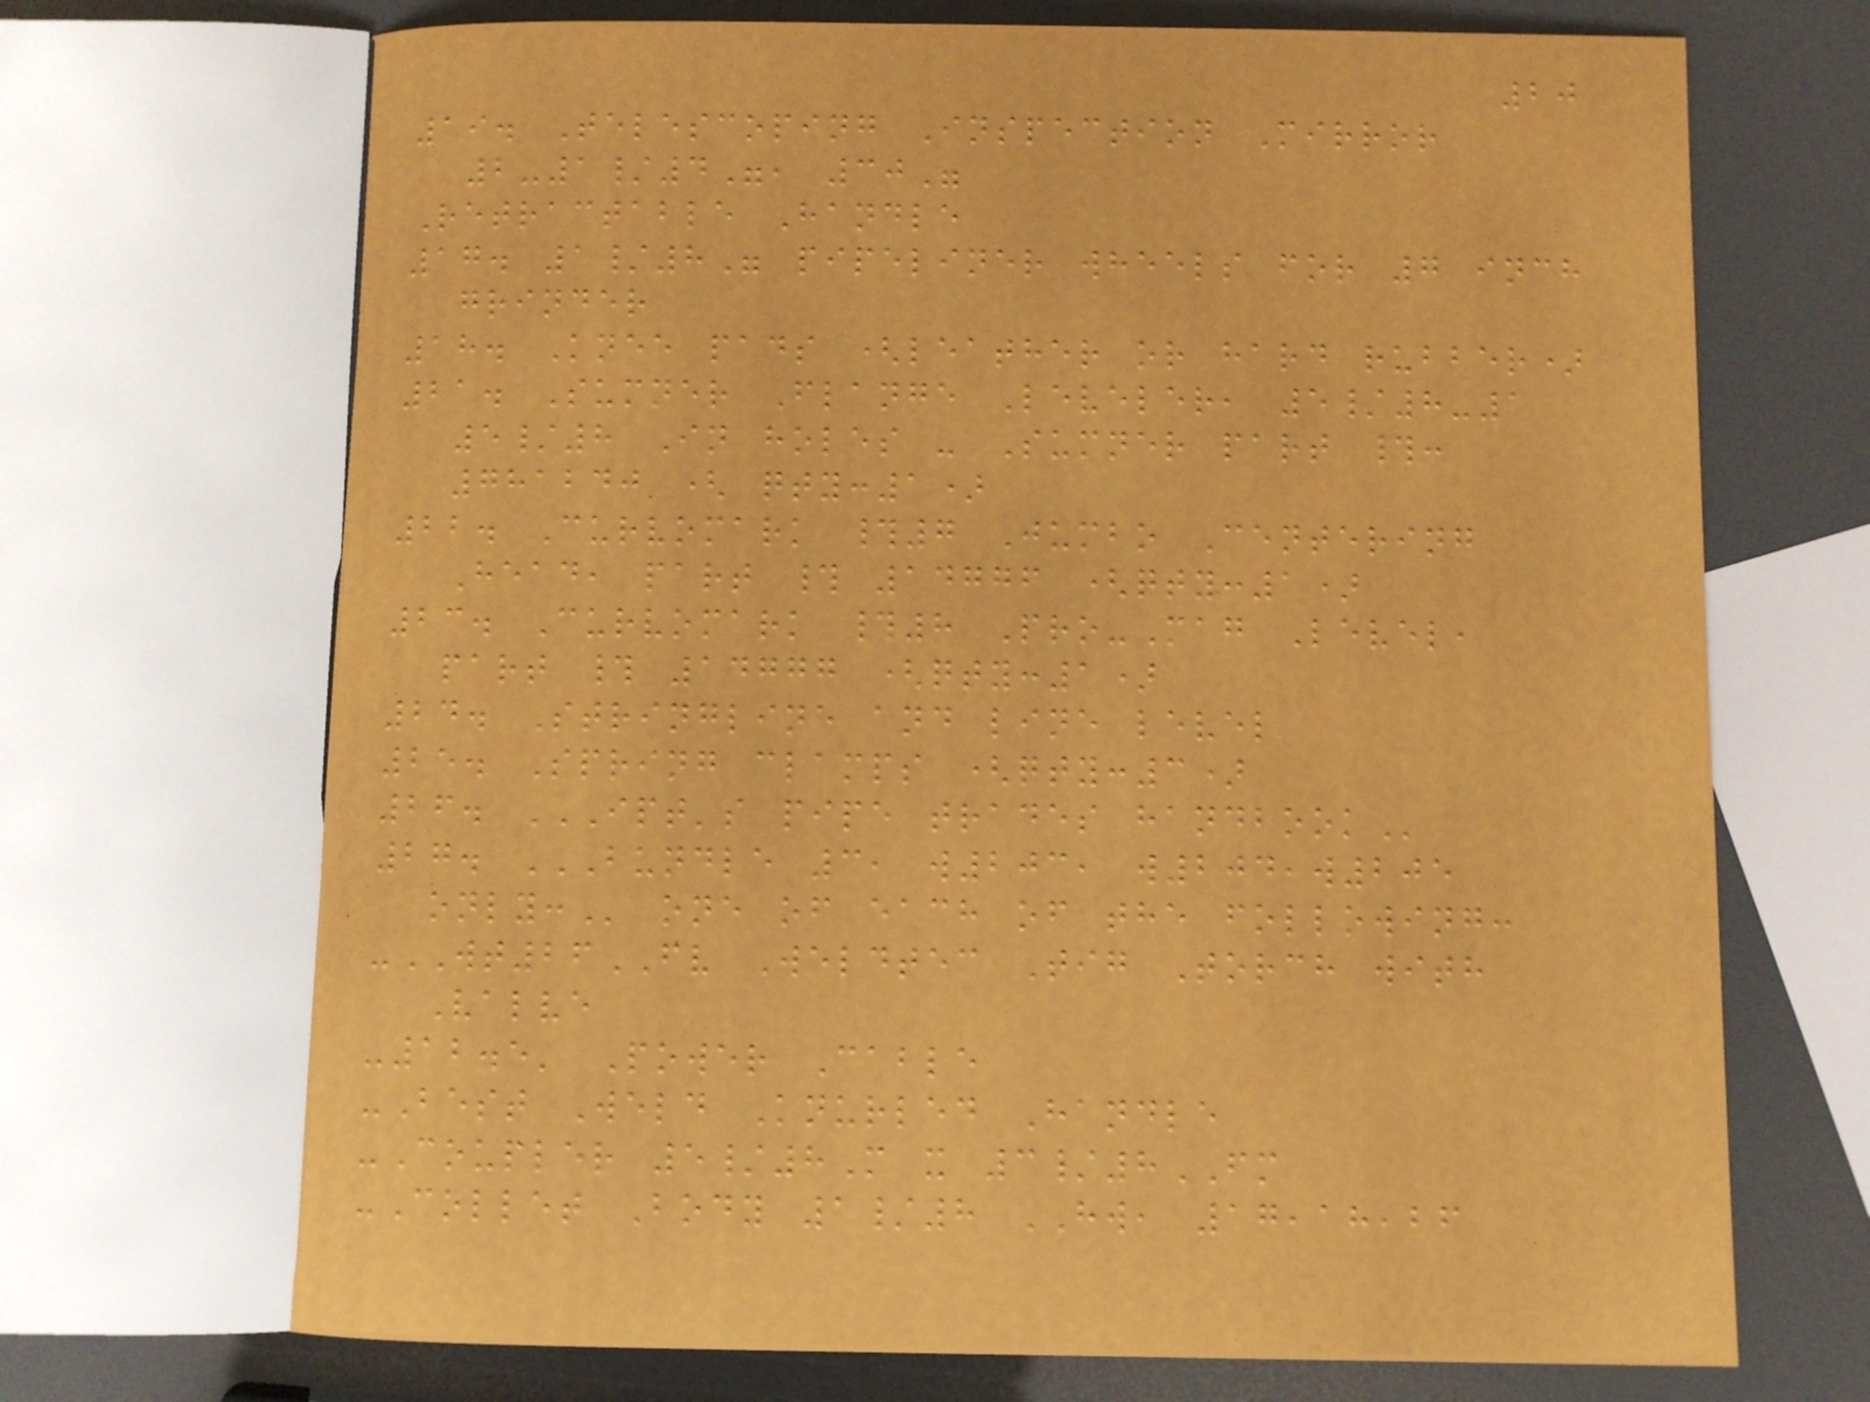20
19. Telescoping Inspection Mirror
2-1/4", 30"
Retractable Handle
17. 1/8" pipeliner wheels for 7 inch
grinder
18. Knee pads (leather or hard rubber)
21. Sumner Flange Leveler, 5/8-1
5/8 In holes - Sumner part #:
781240 ( qty:1)
22. Curvomark #7 Jumbo Centering
Head, part # 14776 (qty:1)
23. Curvomark #8 Pro-Mag Level,
part # 14777 (qty:1)
24. Stringline and line level
25. Spring clamps (qty:3)
26. IPT'S PIPE TRADES HANDBOOK
27. BUNDLE 3, W203, W204,W205
ONLY: one of each of the following:
-WT26FV Weldtec Tig Torch with
Valve
-12.5' Power Cable
-Best Weld Knurled Handle
-Coupler 5/8M x 3/8FM
-Collet Body 1/8 HW, 17,18,26
